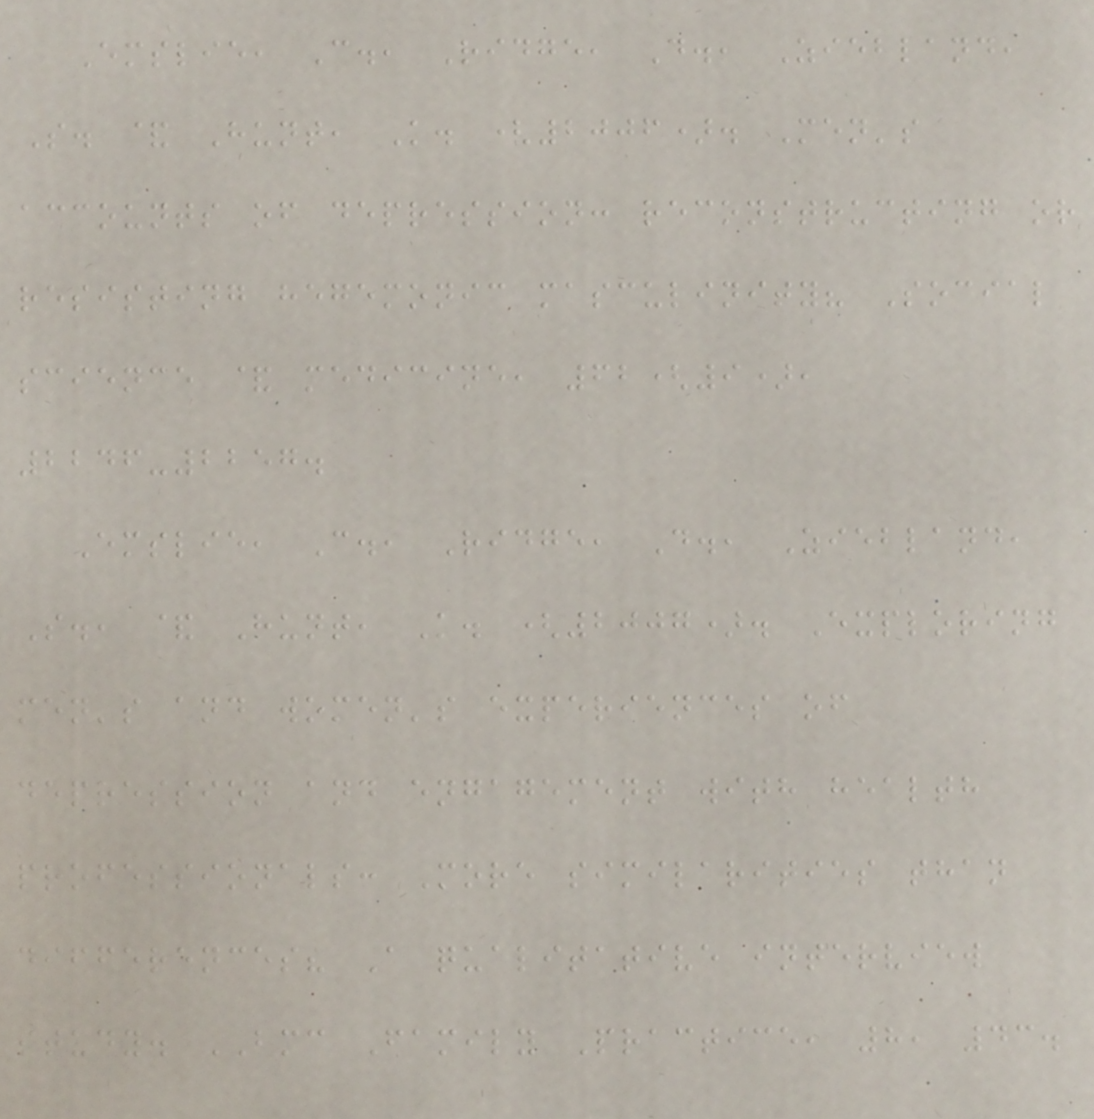Emslie, C., Ridge, D., Ziebland,
S. & Hunt, K. (2006). Men's
accounts of depression: reconstructing or
resisting hegemonic masculinity? Social
science & medicine, 62(9),
2246-2257.
Emslie, C., Ridge, D., Ziebland,
S., & Hunt, K. (2007). Exploring
men's and women's experiences of
depression and engagement with health
professionals: More similarities than
differences? A qualitative interview
study. BMC Family Practice, 8, 43.
